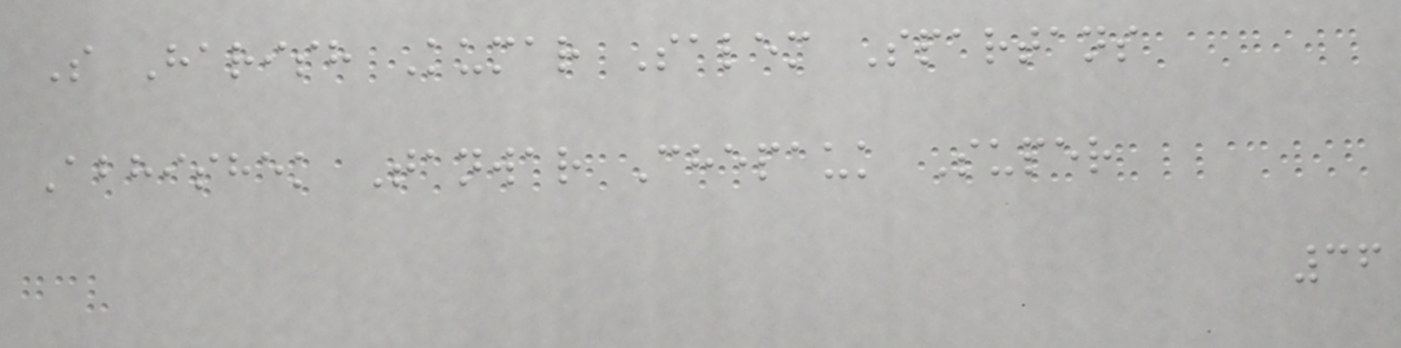S Harish Kumar Salem Spartans
Abhishek Tanwar Chepauk Super
36
